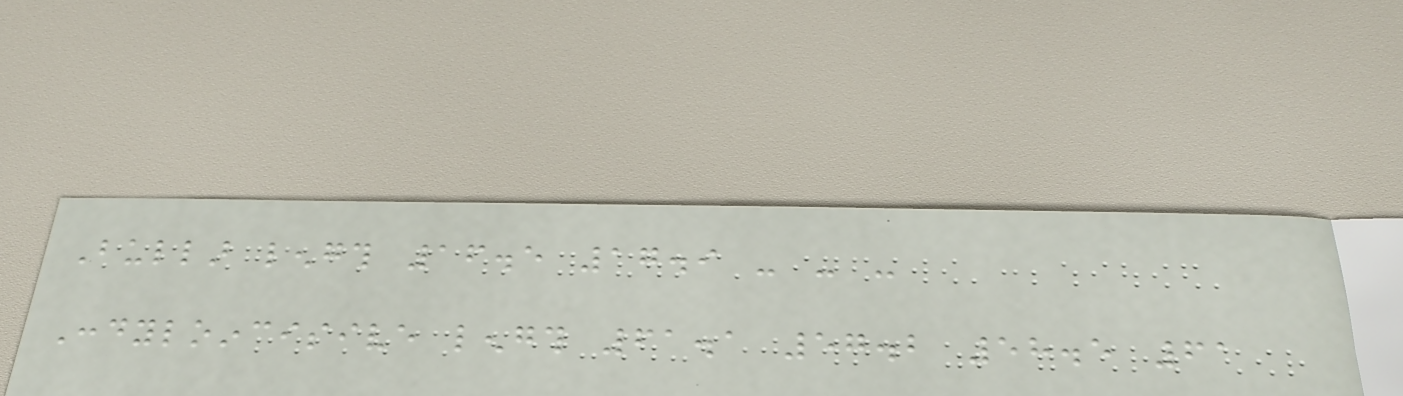Bullar length 16.5 17.9 - - -
Condyloincisive length 61.1 57.2 58.5 61
